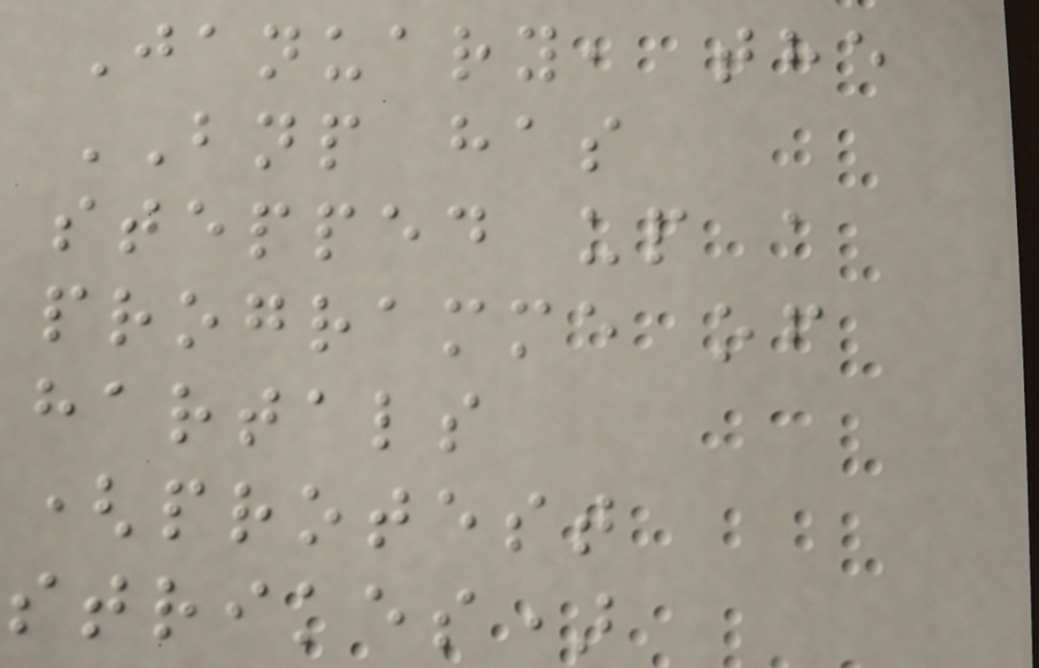January, the
BNP has
stepped up a
programme of
hartals
(protest
strikes)
